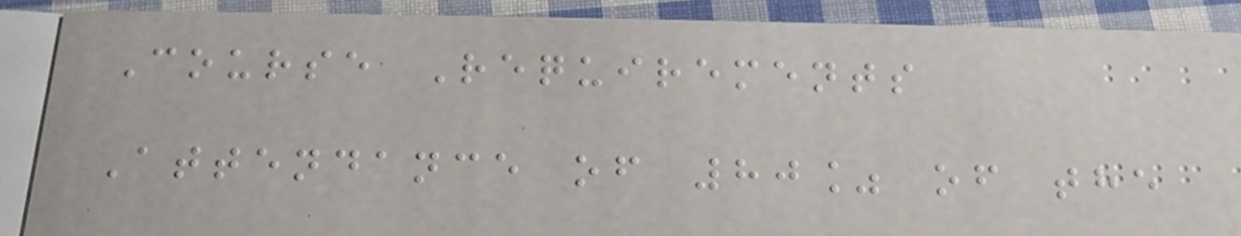Course Requirements
Attendance of 80% of the
